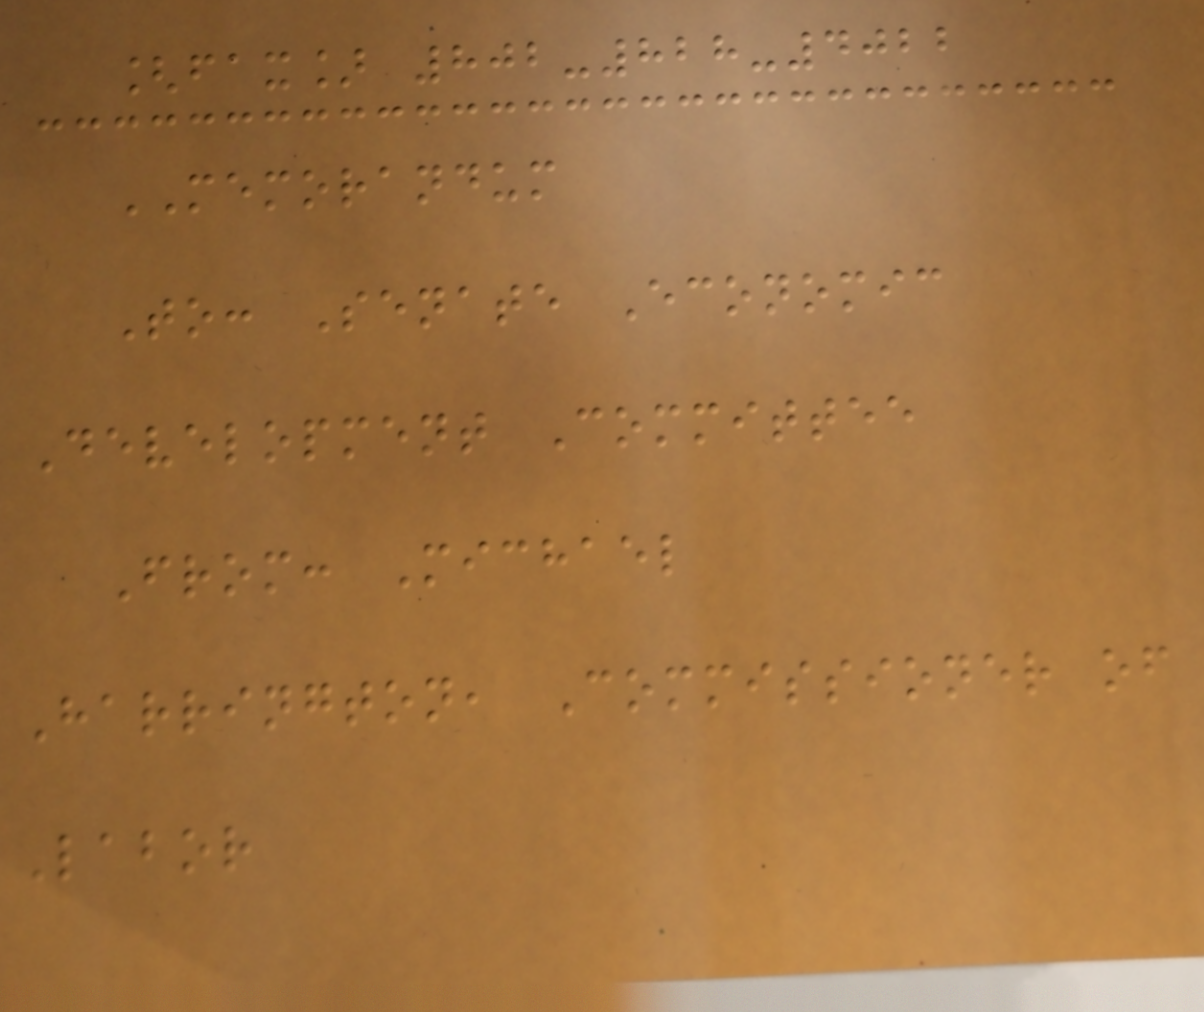[fax] 802-828-4022
MEMORANDUM
To: Senate Economic
Development Committee
From: Michael
Harrington, Commissioner of
Labor
